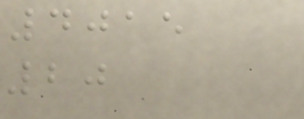4015
20
